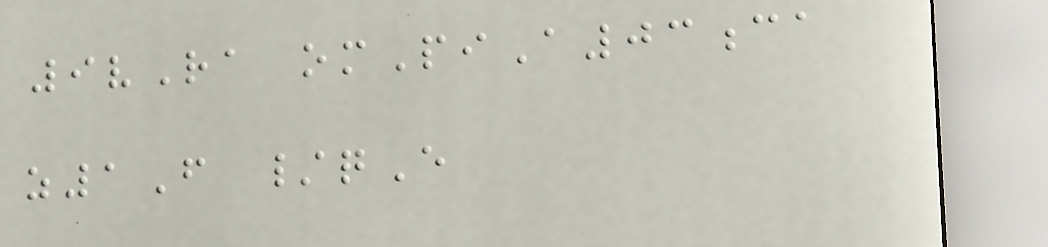9vRa omPiA03ca
z1F /qE
